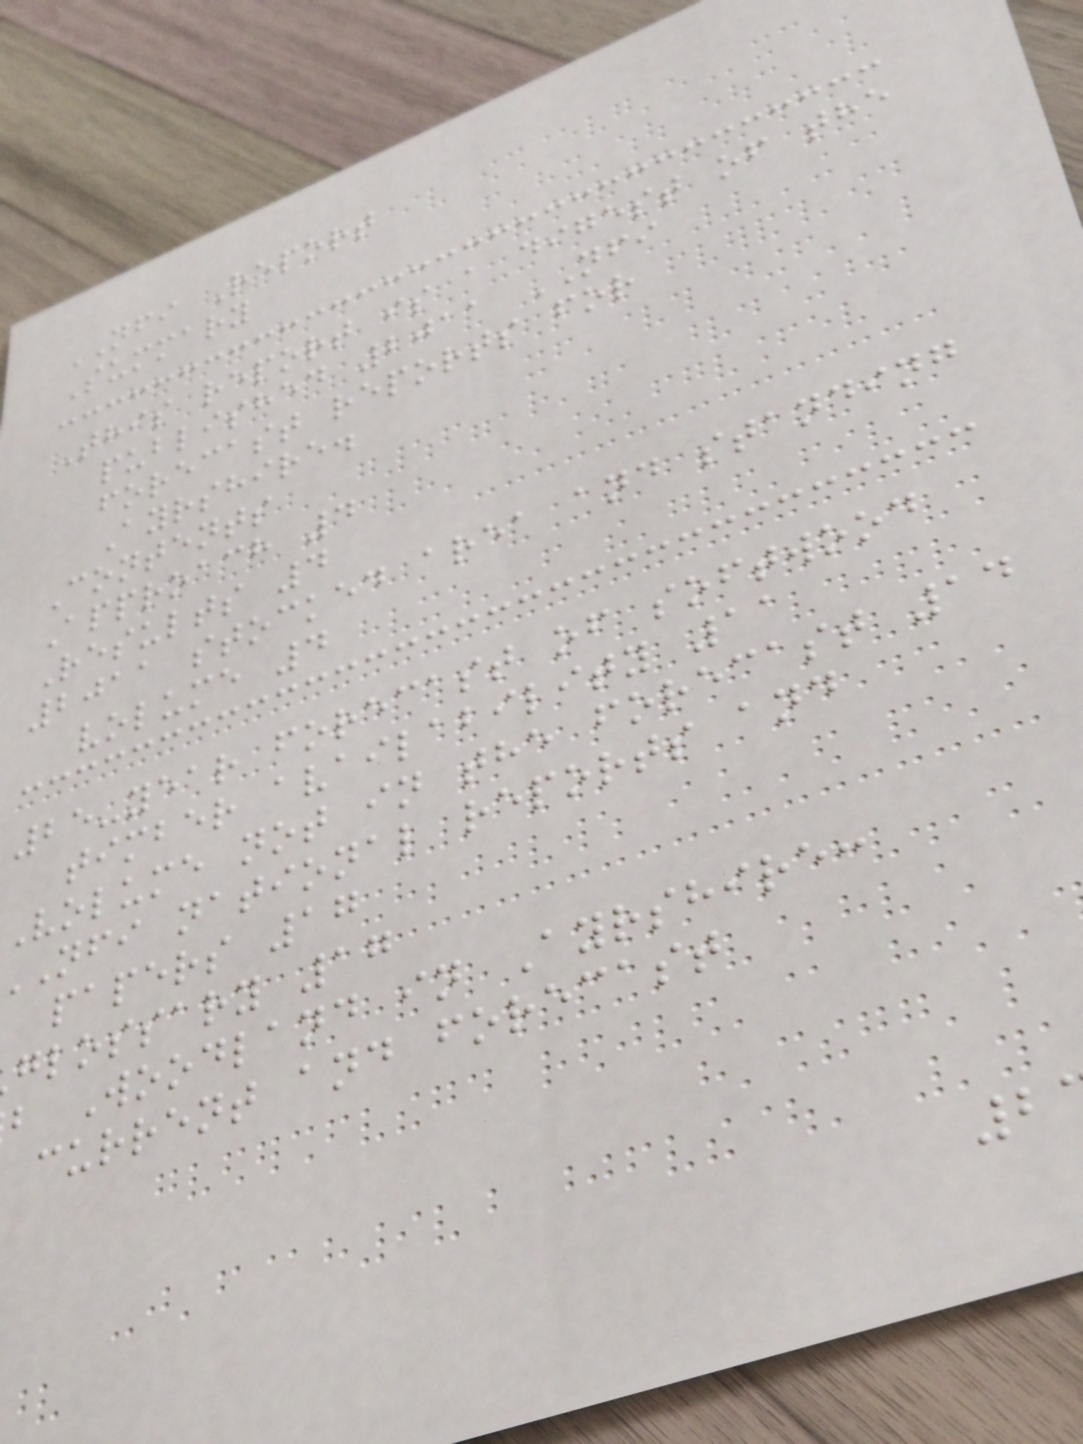NFI Report
Summary
This report is a digest of the
published 2011 NFI
forecast reports for
Ayrshire.
Contents
Approach 4
Results 4
2011 stocked area and standing
volume 4
25-year forecast of softwood
timber availability 11
Volume not in the forecast 14
nfi national reports and
papers 17
glossary 17
b Woodland in Ayrshire:
current and forecast
